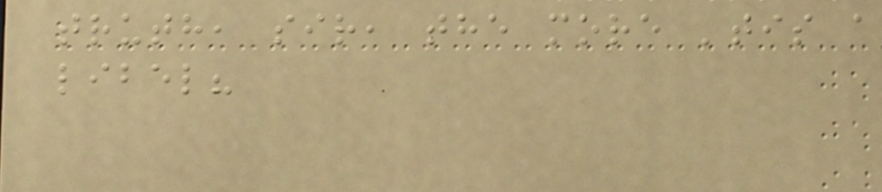truth, sir, the more 'tis a
libel?
